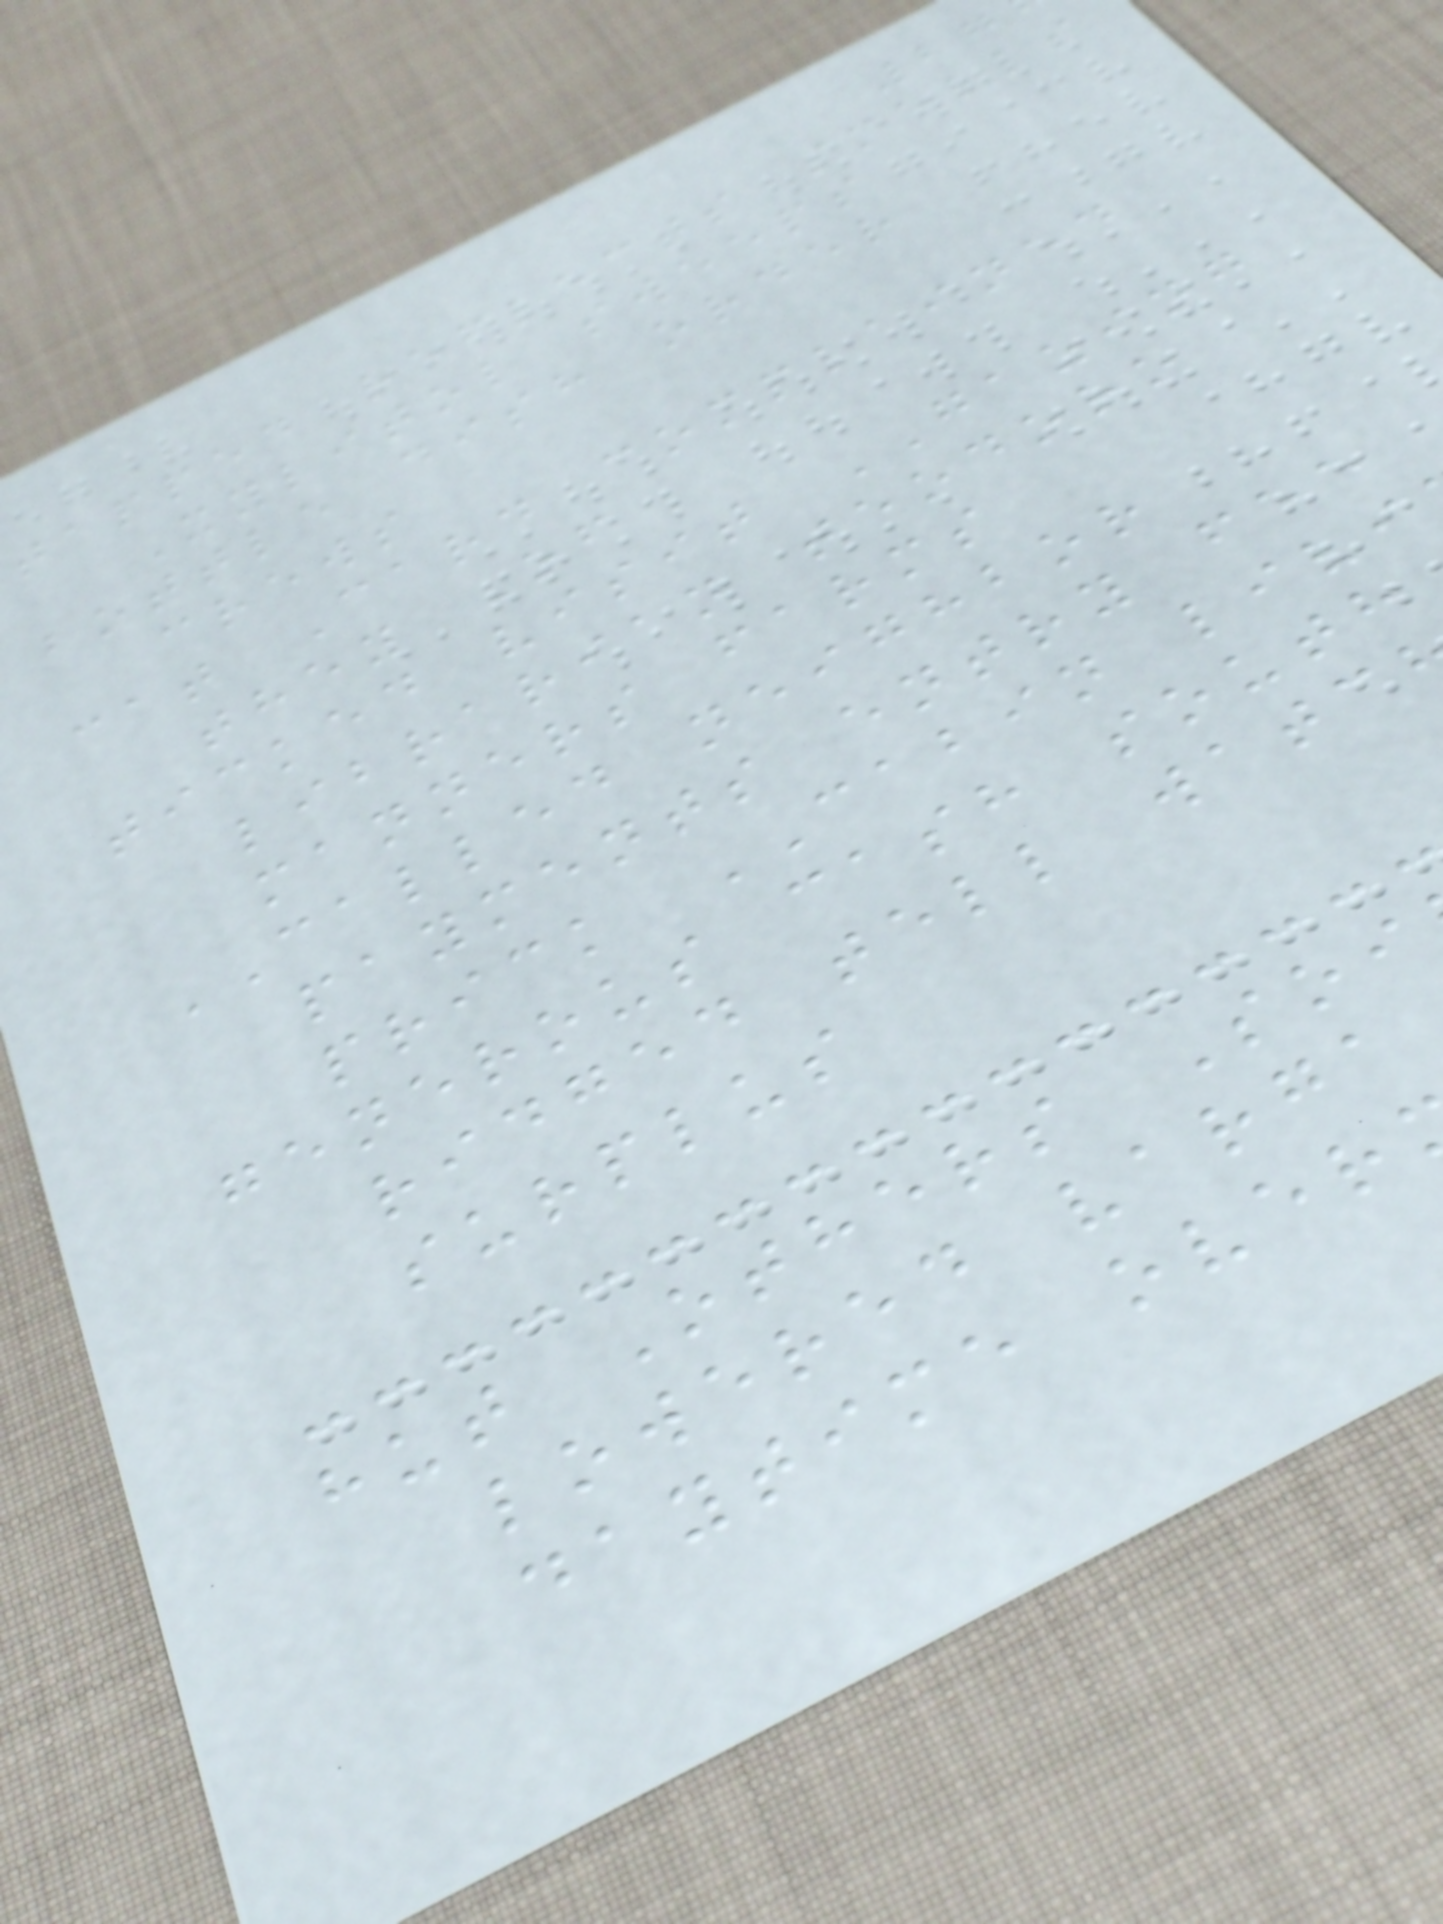tapped reflects smells
Xylitol sweeps
bottle dish order
crews
cat Card complained
they Of
ticked visit GAZING
librarian teodoro
manners farms
CALLED neighbor
payments entry fee
prick CABIN livi
generous cash south
ridged tell watc
surplus
hut Others Soi
lowered varga
daytime over
